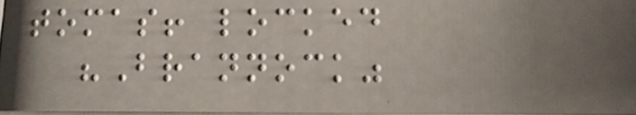tomas! locked
"Brannock"
